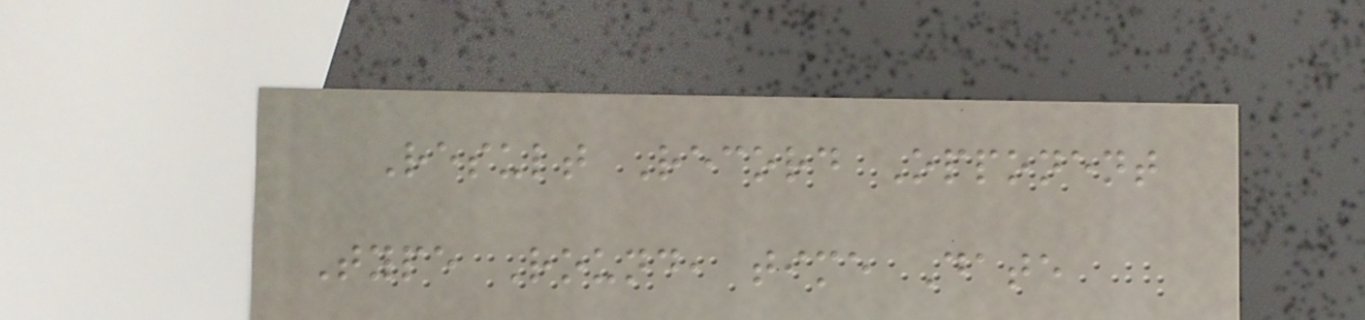Result Record Opponent
Type Round, time Date
